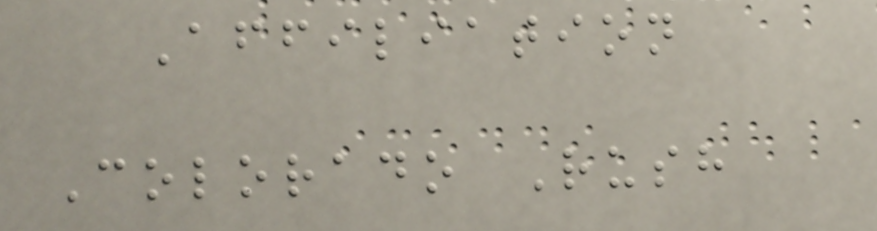Affiliation
Colorado Rush
